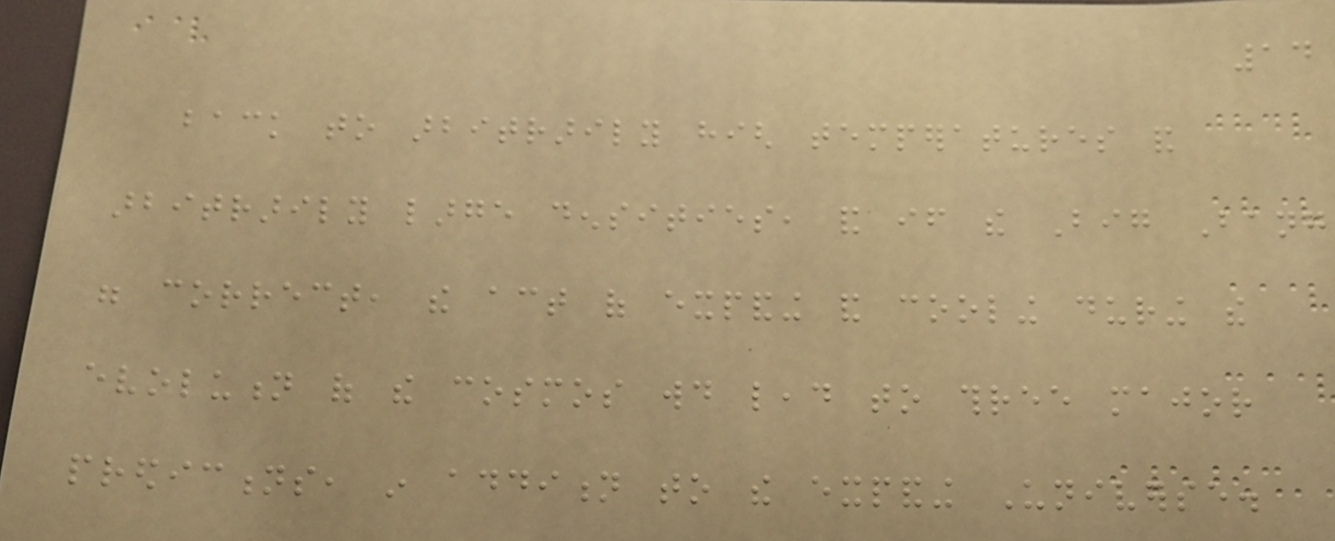14
back to arbitrarily high temperatures and
arbitrarily large densities, and if the Big Bang
were correct, the act of expanding and cooling during the
evolution of the cosmos would lead to three major
predictions, in addition to the expanding Universe.
